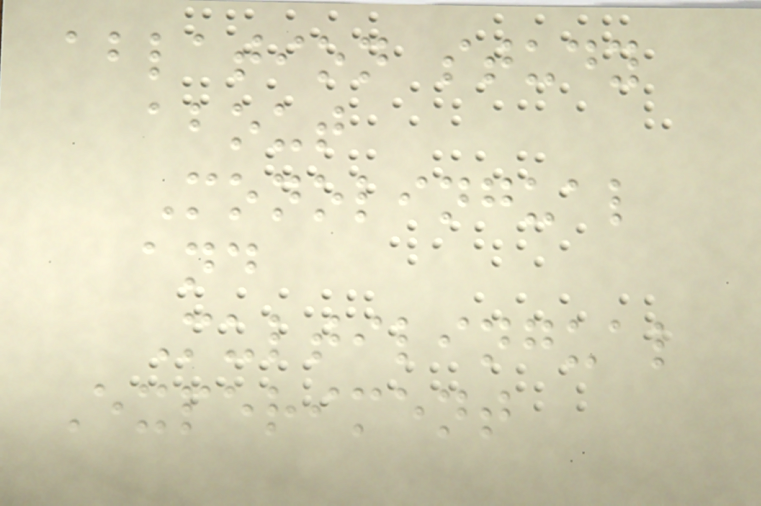ablation study
about
Monolingual
and
Multilingual
Experiment
